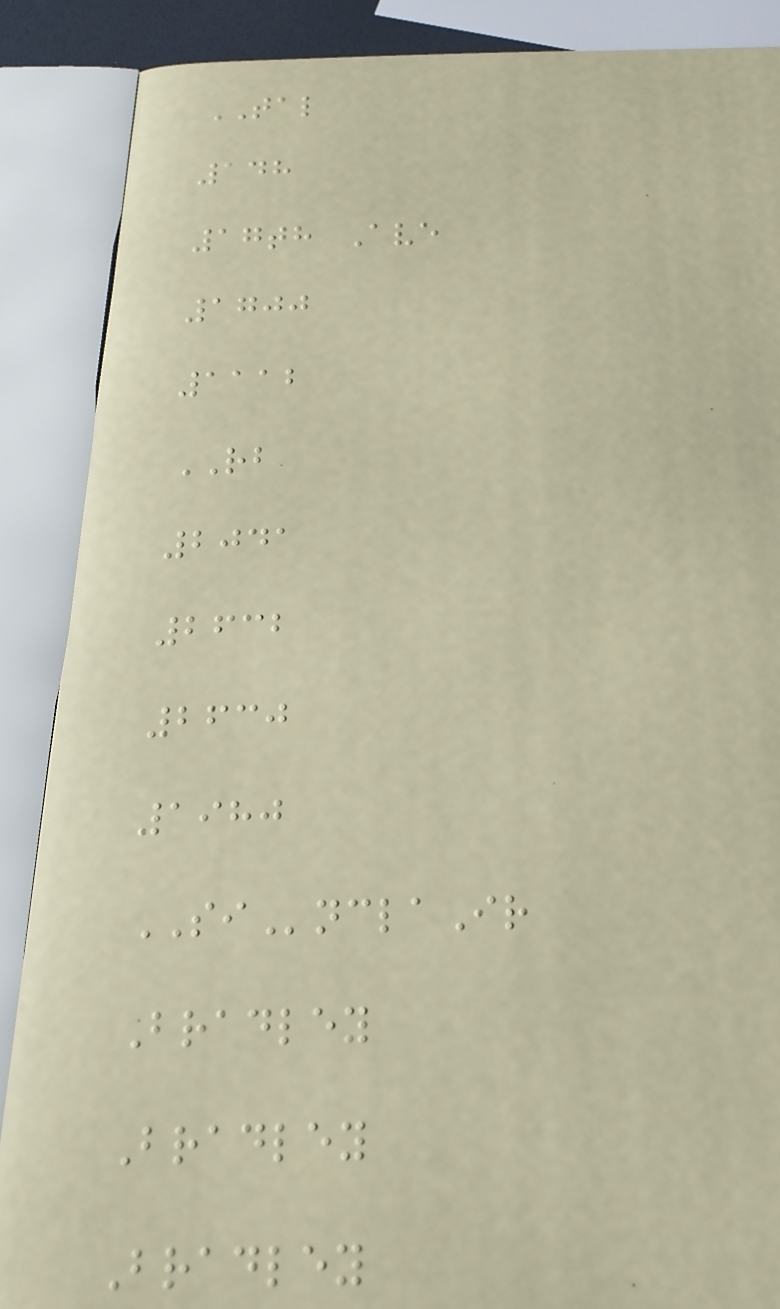TAL
148
17th Ave
1700
1112
RB
2041
2632
2630
1980
SInclaIr
Bradley
Bradley
Bradley
